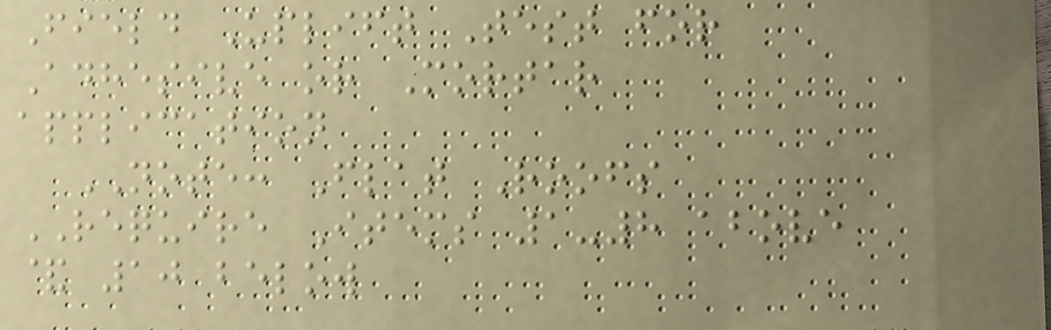Field Uplift Test for
Adhesive or Mortar
application
NOTE: Flat Roofs
REQUIRE Items 1-8 above
& 10 below
